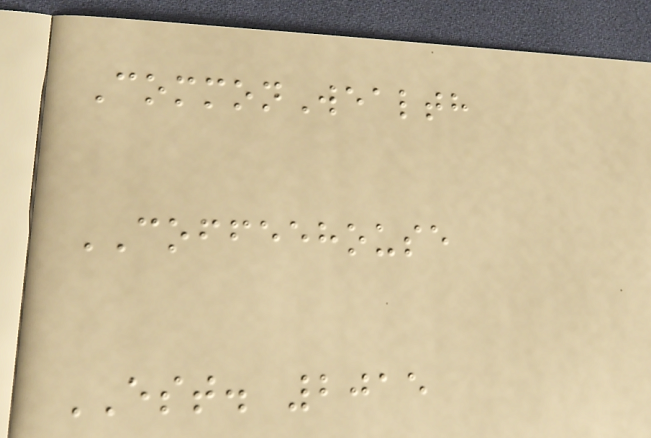CommonWealth
COFFEEHOUSE
EST. 2015
